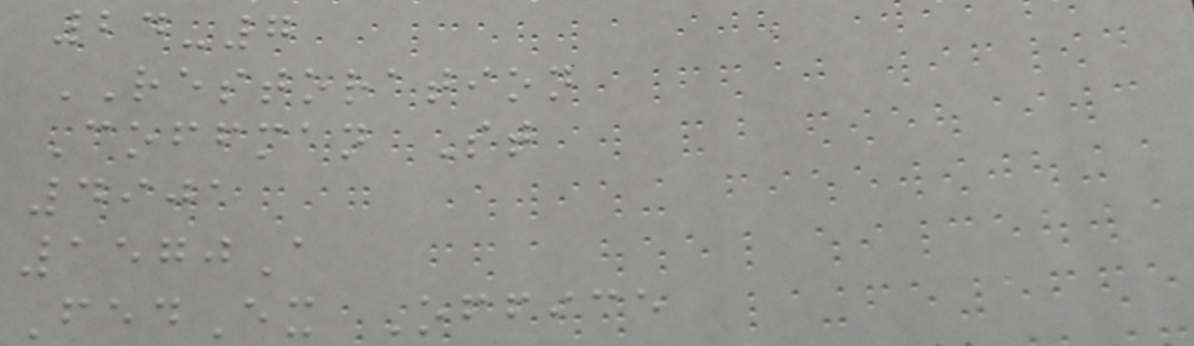24-7
RESTORATION
Coffman St
4901
1570A
FedEx Office
